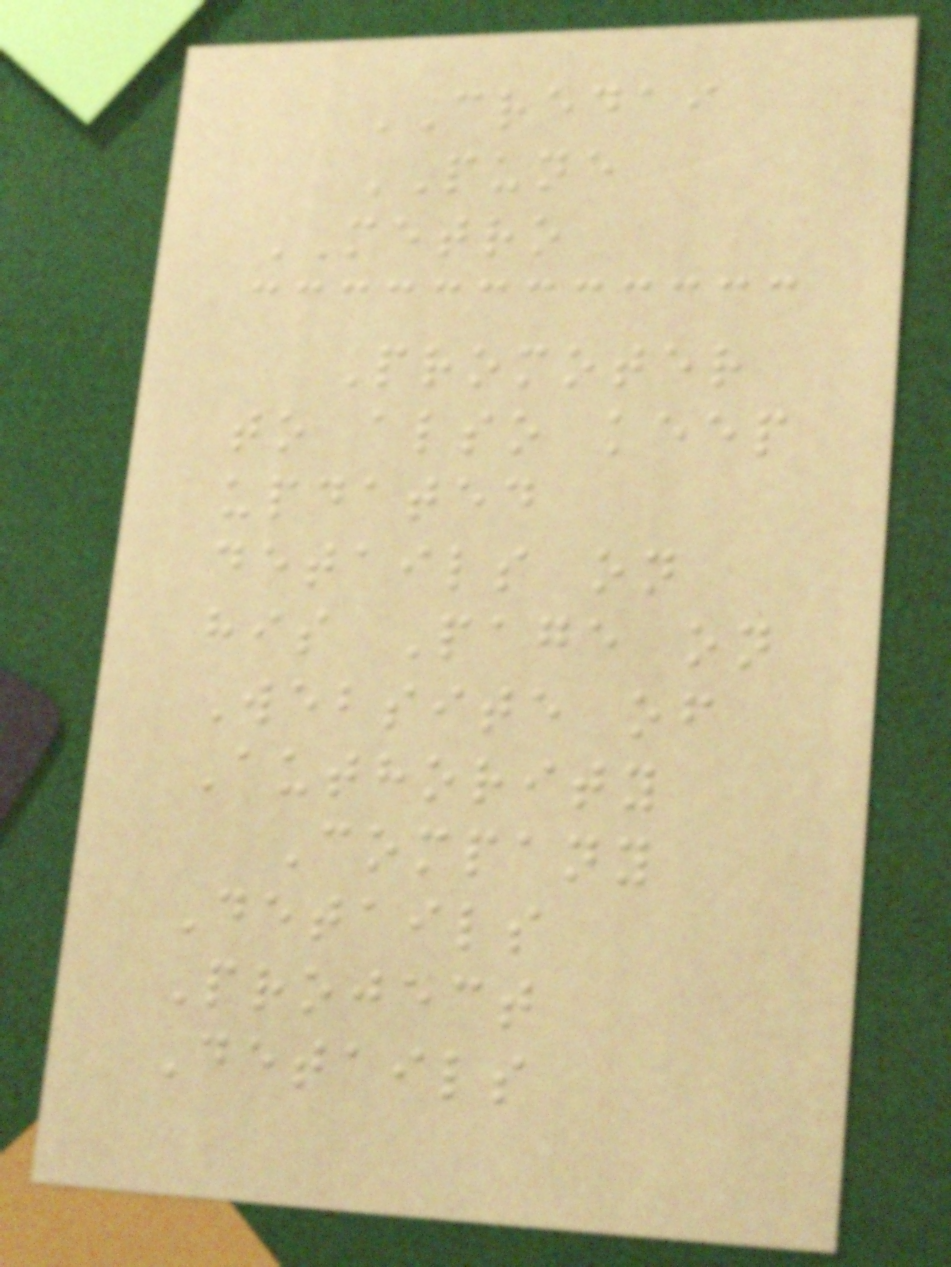CREDAI
PUNE
METRO
Promoter
to also keep
updated
details on
his Page on
Website of
Authority
Company
Details
Project
Details
